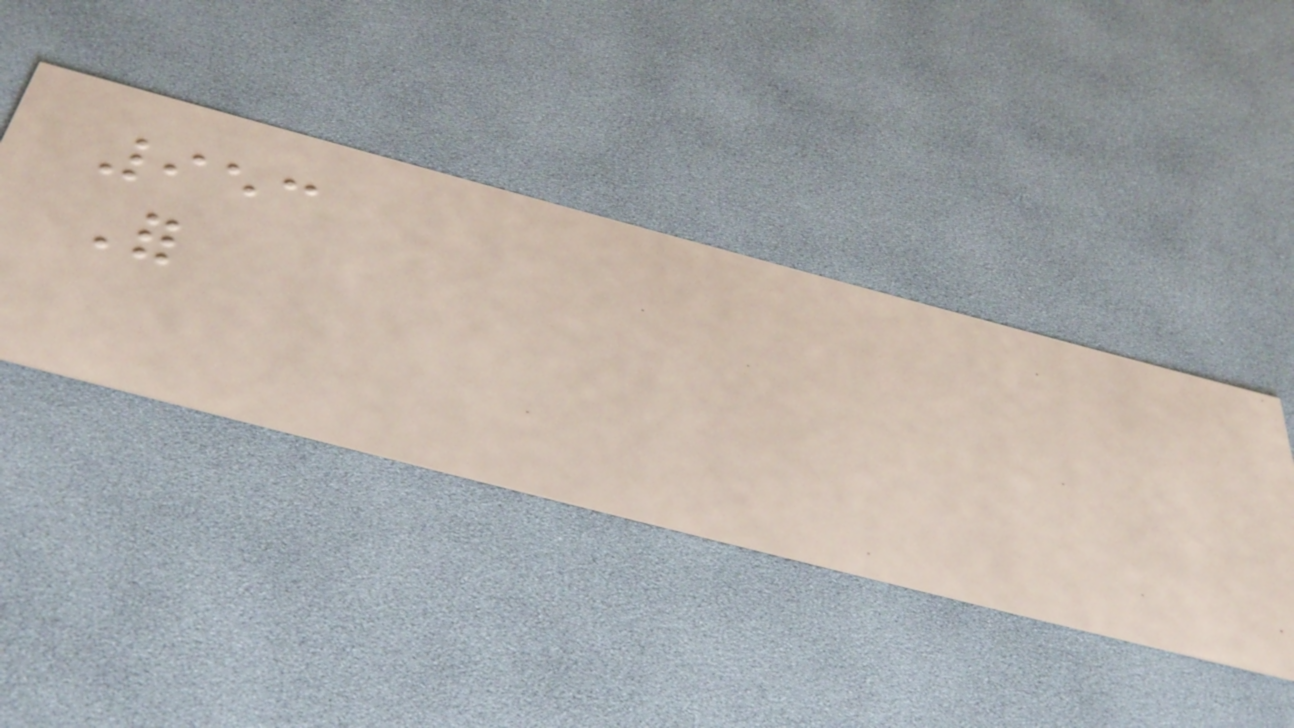953
For
